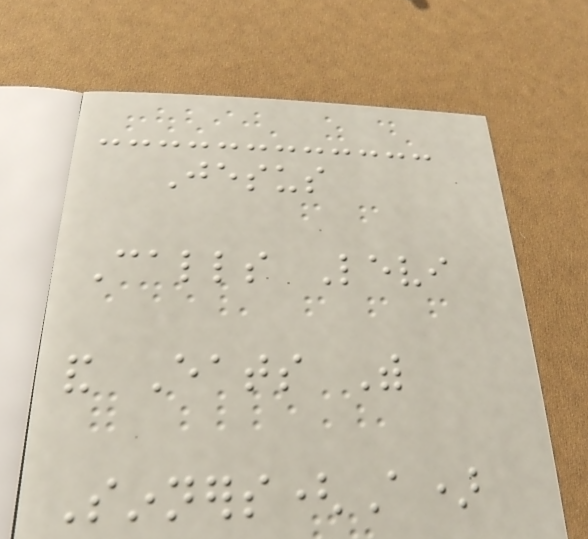Jesus
Calls Levi
and Eats With
Sinners(A)
